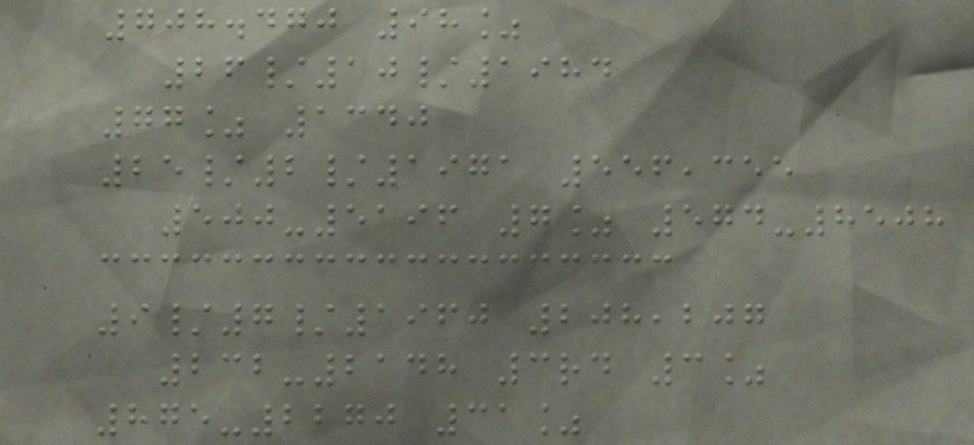708.470 98%
26/10/1984
77% 1340
25/2/1971 556,355
500-5196 7% 574-8508
9/7/1960 208,207
232-2148 3rd 3%
875-2270 31%
